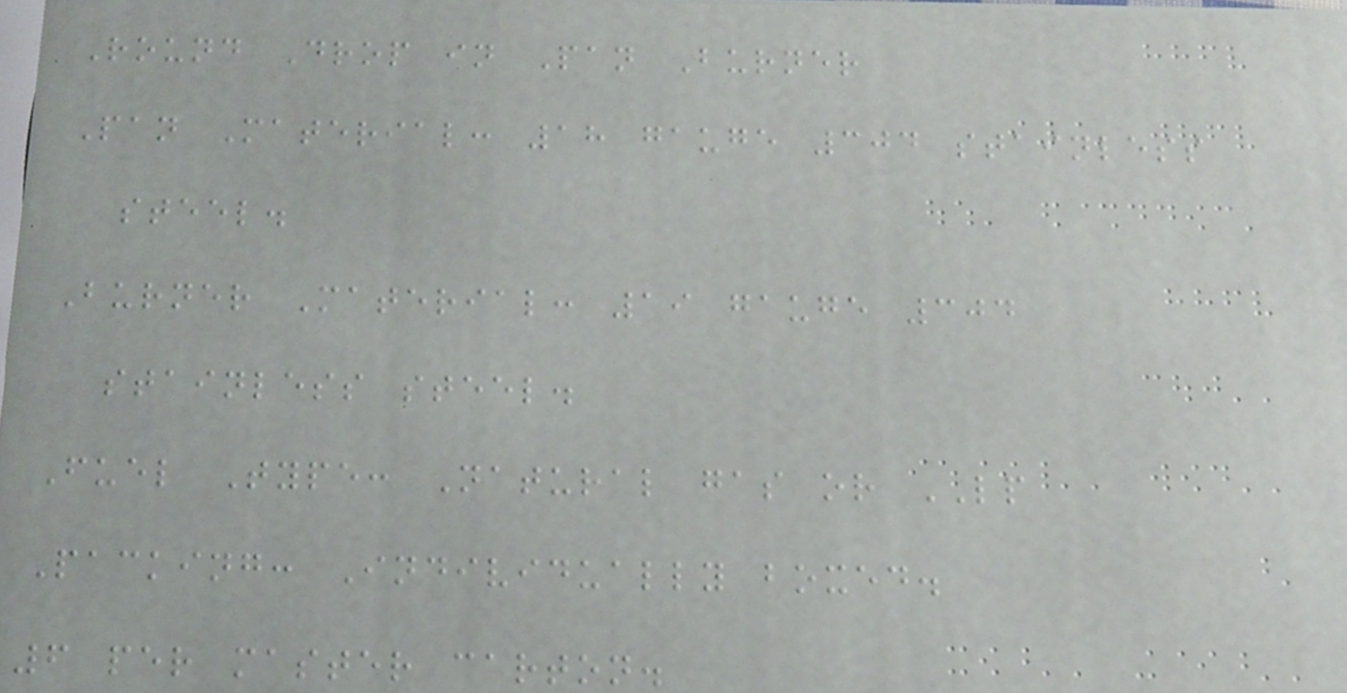Round Drop in Pan Burner
Pan Material: 18 gauge 304 stainless
steel.
Burner Material: 19 gauge 304
stainless steel.
Fuel Type: Natural gas or LP
Packing: Individually boxed.
6 per master carton.
